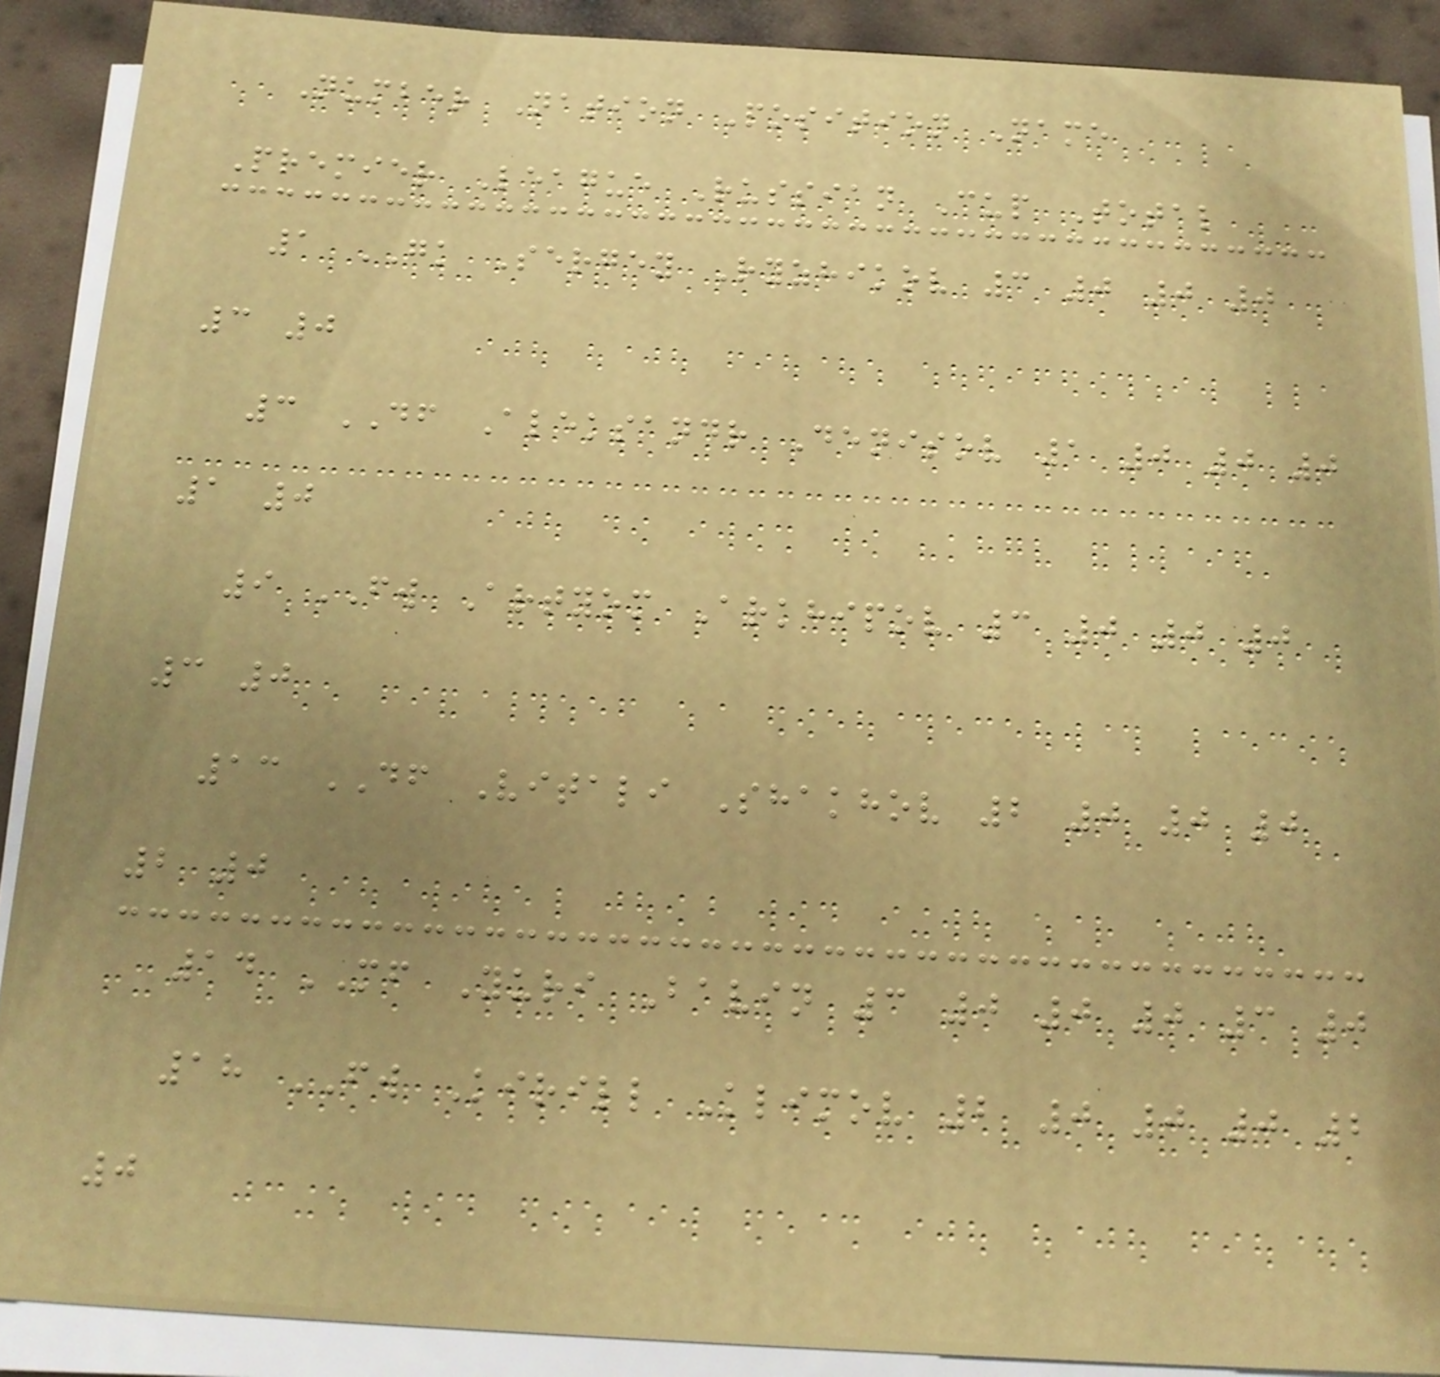Number Nation Position Name
Premier League Russian Cup Total
1 GK Sergey Ryzhikov 3 0 0 0
3 0
3 DF Aleksandr Denisov 1 0 0 0
1 0
9 FW Artyom Arkhipov 3 0 0 0
3 0
13 DF Vitali Shakhov 2 0 0 0
2 0
14 MF Yuri Bavin 3 0 0 0 3 0
18 FW Kirill Klimov 2 0 0 0 2
0
